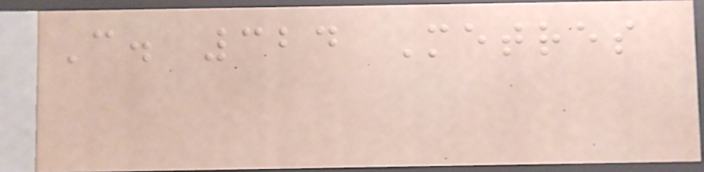C. 324 Metres
